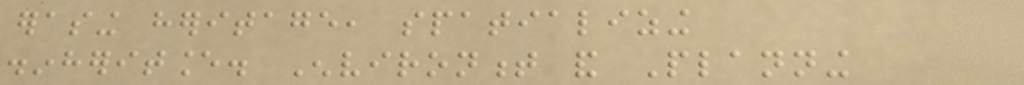erasing heritage, spatializing
disinheritance. Environment and Planning
